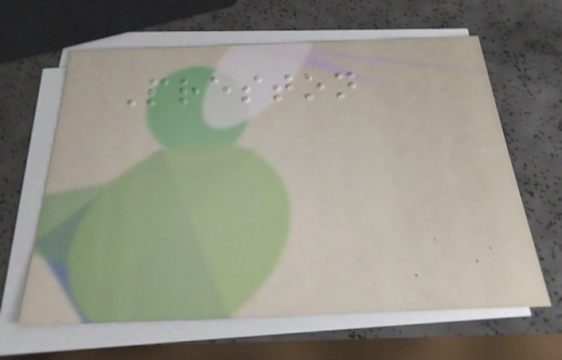Preston
